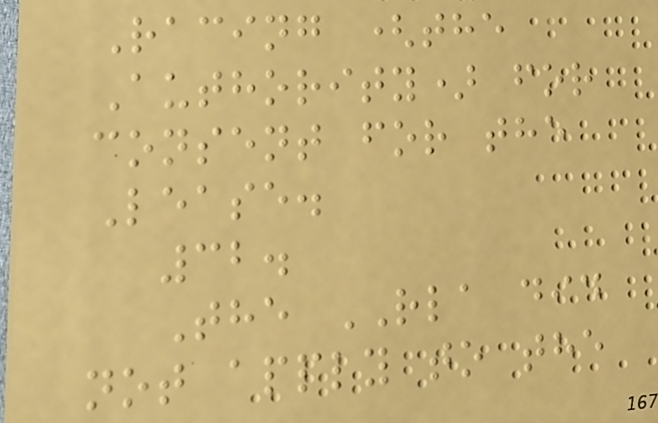Racing (the
Authority) for
consent for the
Lease.
32.
The RLA did
not apply to the
